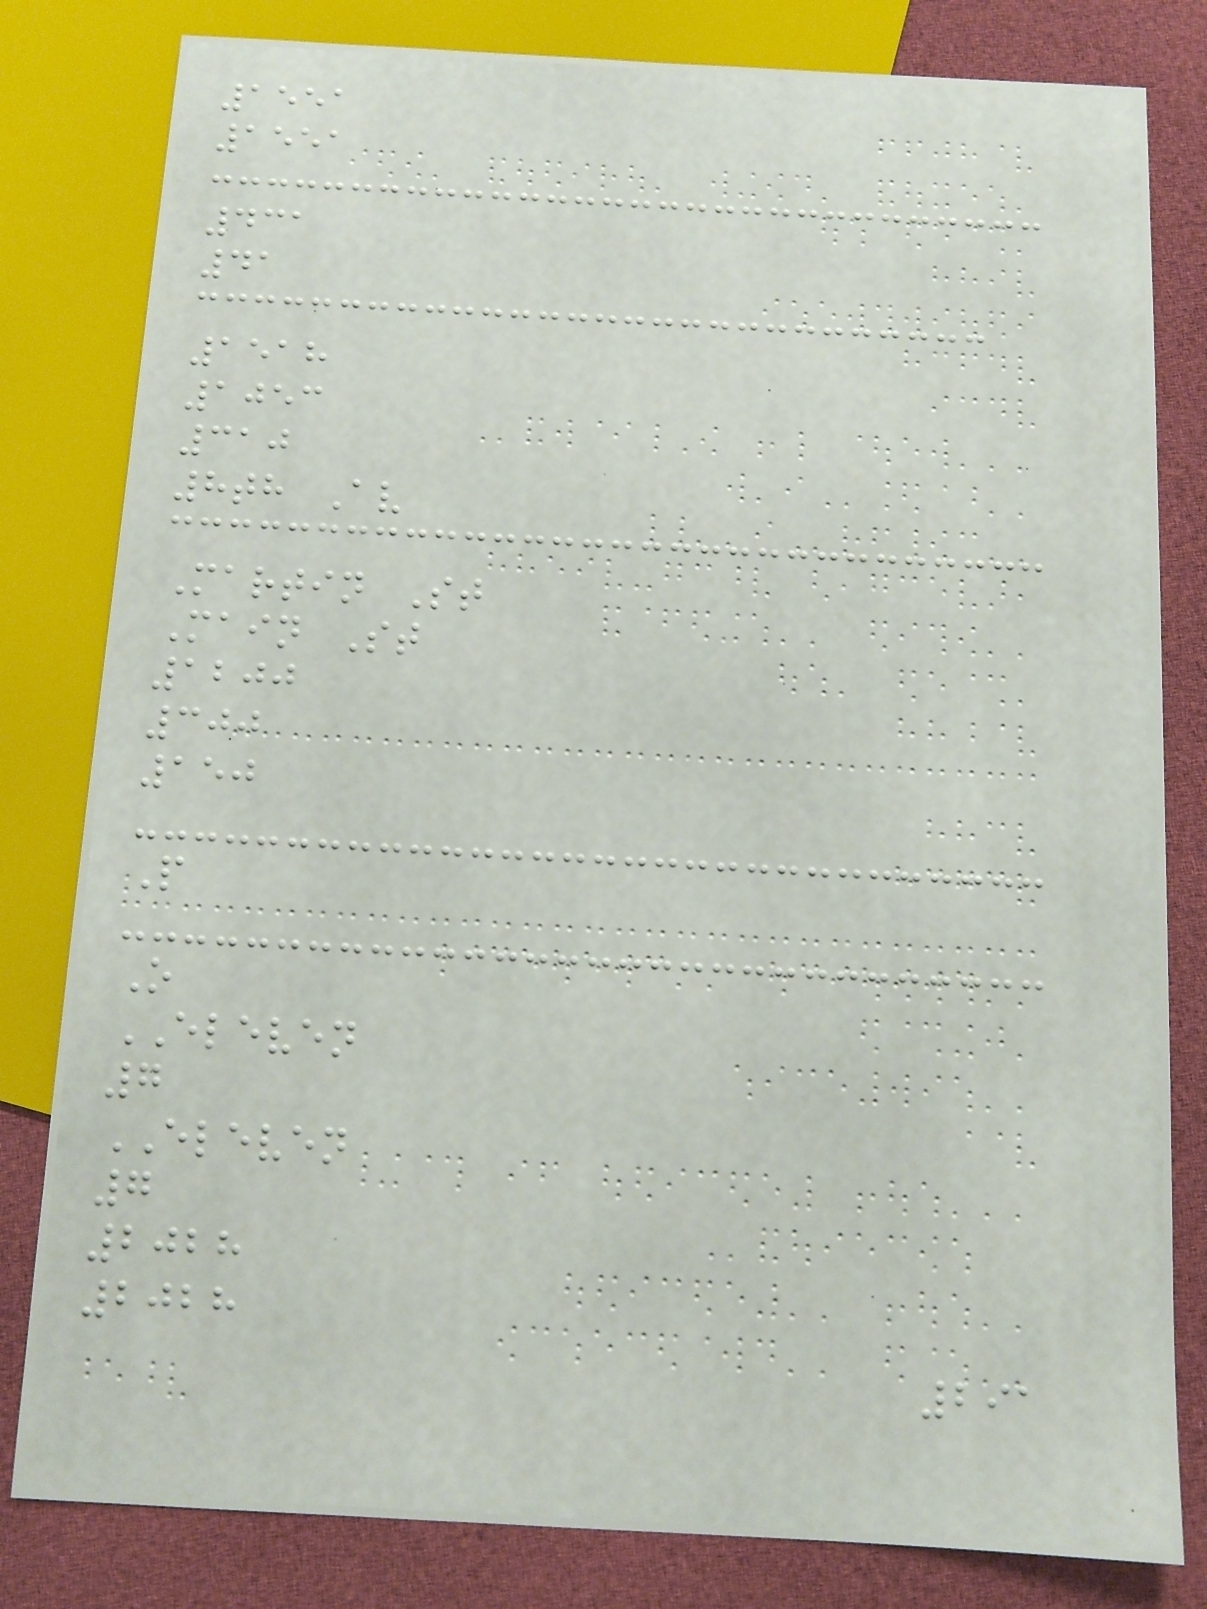1551
1551
431
41
1518
1053
310
8th Av
Martin St
Main St
1200
300
150
P
O
ELEVEN
7
ELEVEN
7
2028
2028
291
